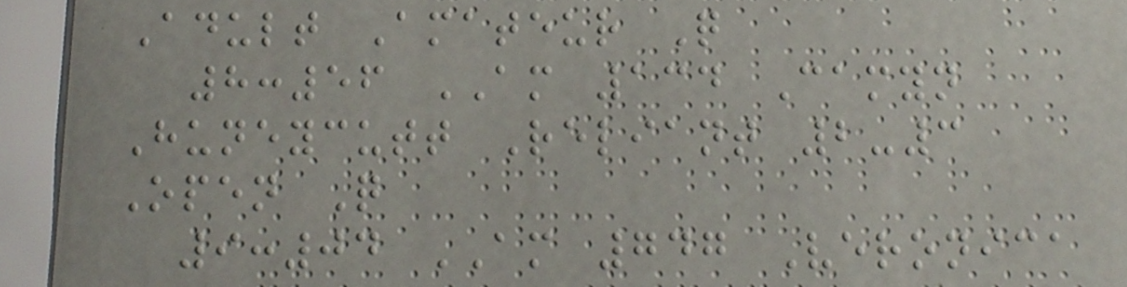Adult Amateur Q
8:56 AM 134 Camyn
Huneycutt Reliant 2-3
Open Q
9:04 AM 747 Veronica
